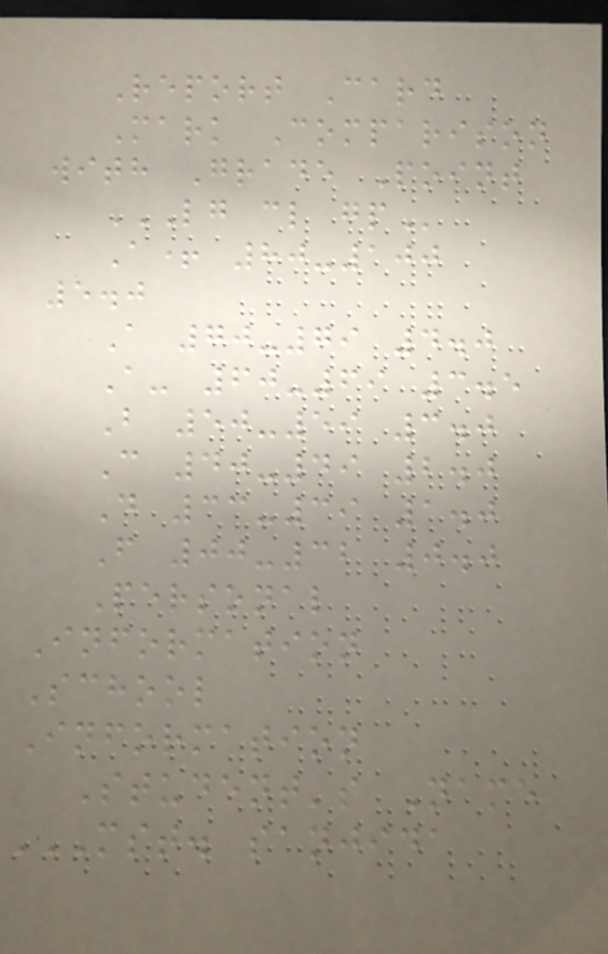Report Card
Mark Comparison
with Grade Point
LG CL GP
A+ 80-100
5.0
A 70-79 4.0
A- 60-69 3.5
B 50-59 3.0
C 40-49 2.0
D 33-39 1.0
F 00-32 0.0
Personal
Information
School
Information
Student's Name
MST. SANJIDA
